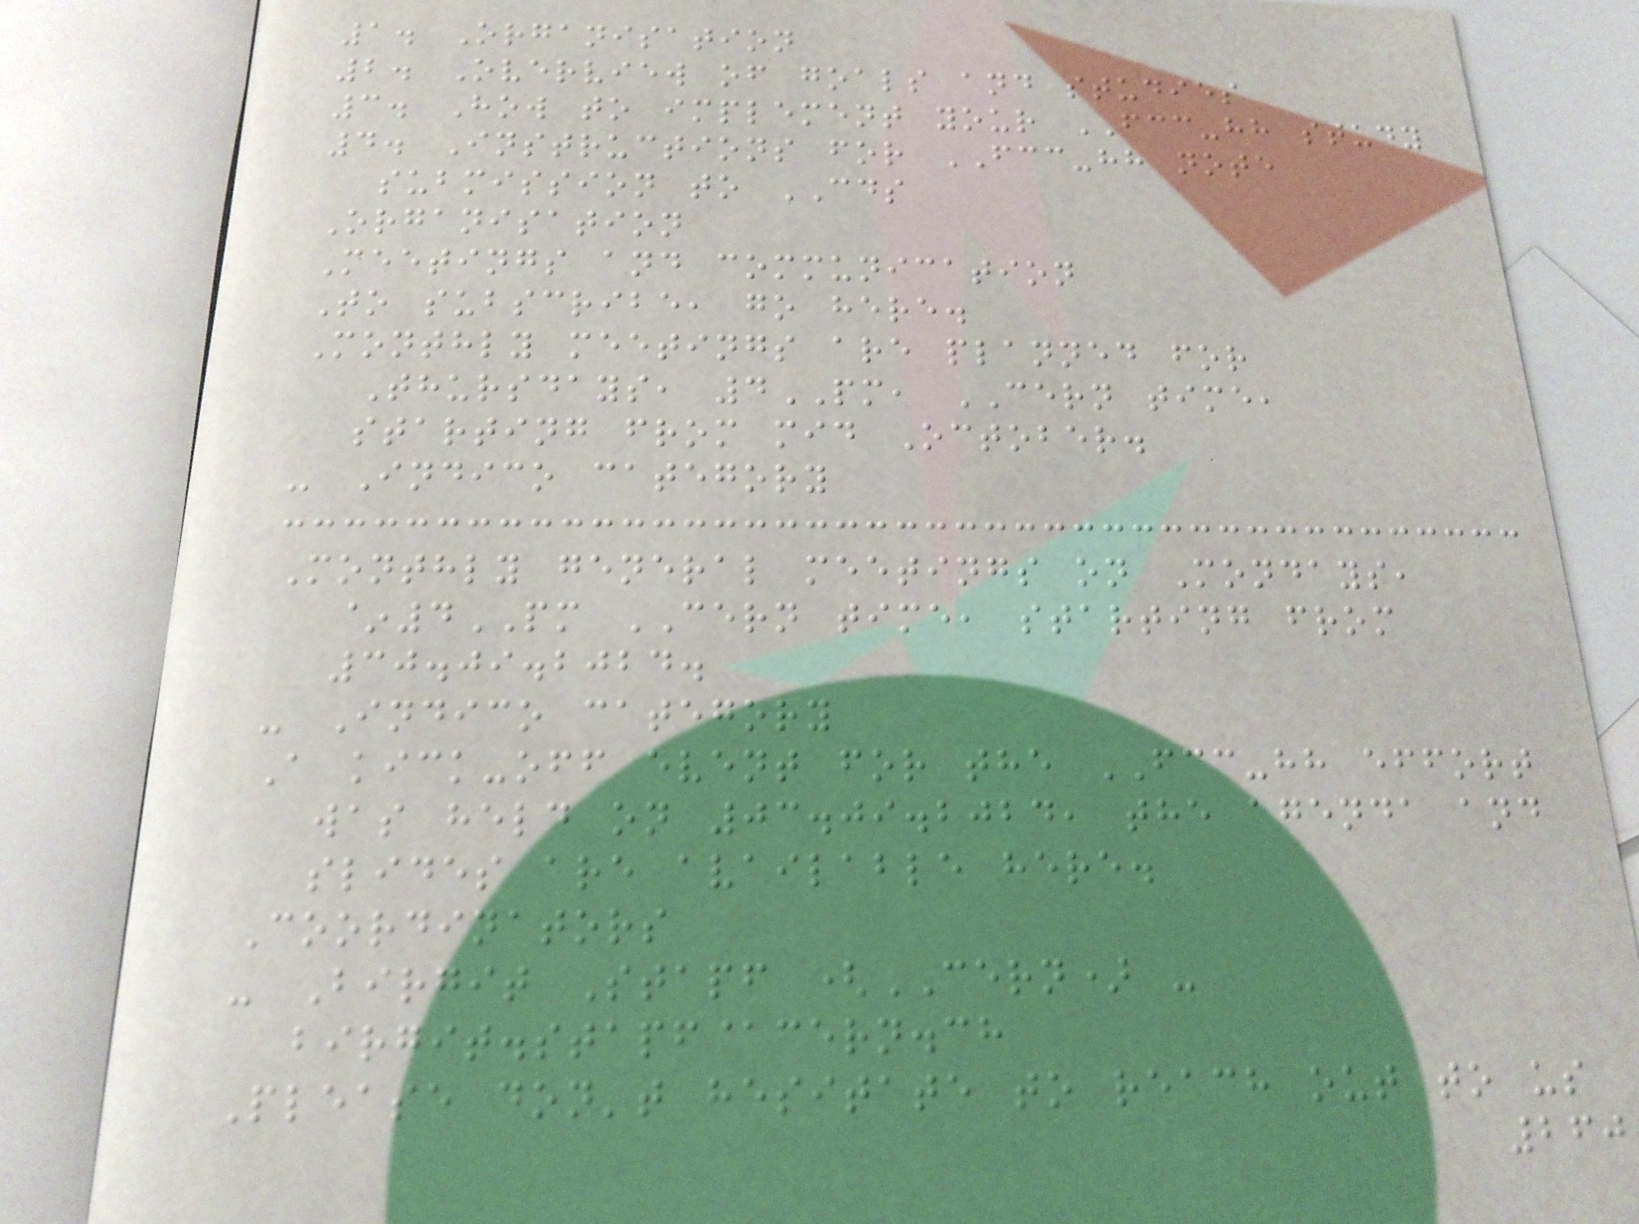1. Organisation
2. Overview of goals and studies
3. How to implement your FCC-hh study
4. Instructions for FCC-hh note
submission to CDS
Organisation
Meetings and communication
To subscribe, go here.
Monthly meetings are planned for
Thursdays, 4PM, CERN time,
starting from mid October.
- Indico category
Monthly general meetings on Mondays,
~4PM CERN time, starting from
30.09.2024.
- Indico category
A kick-off event for the FCC-hh effort
was held on 03.09.2024, the agenda and
slides are available here.
Coordinators
- Birgit Stapf (CERN) -
birgit.stapf@cern.ch
Please don't hesitate to reach out to us
260
